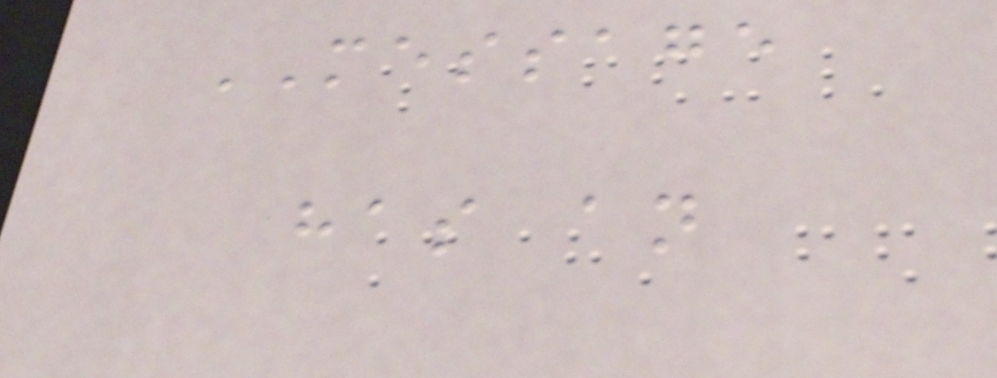MESSAGE
has an
